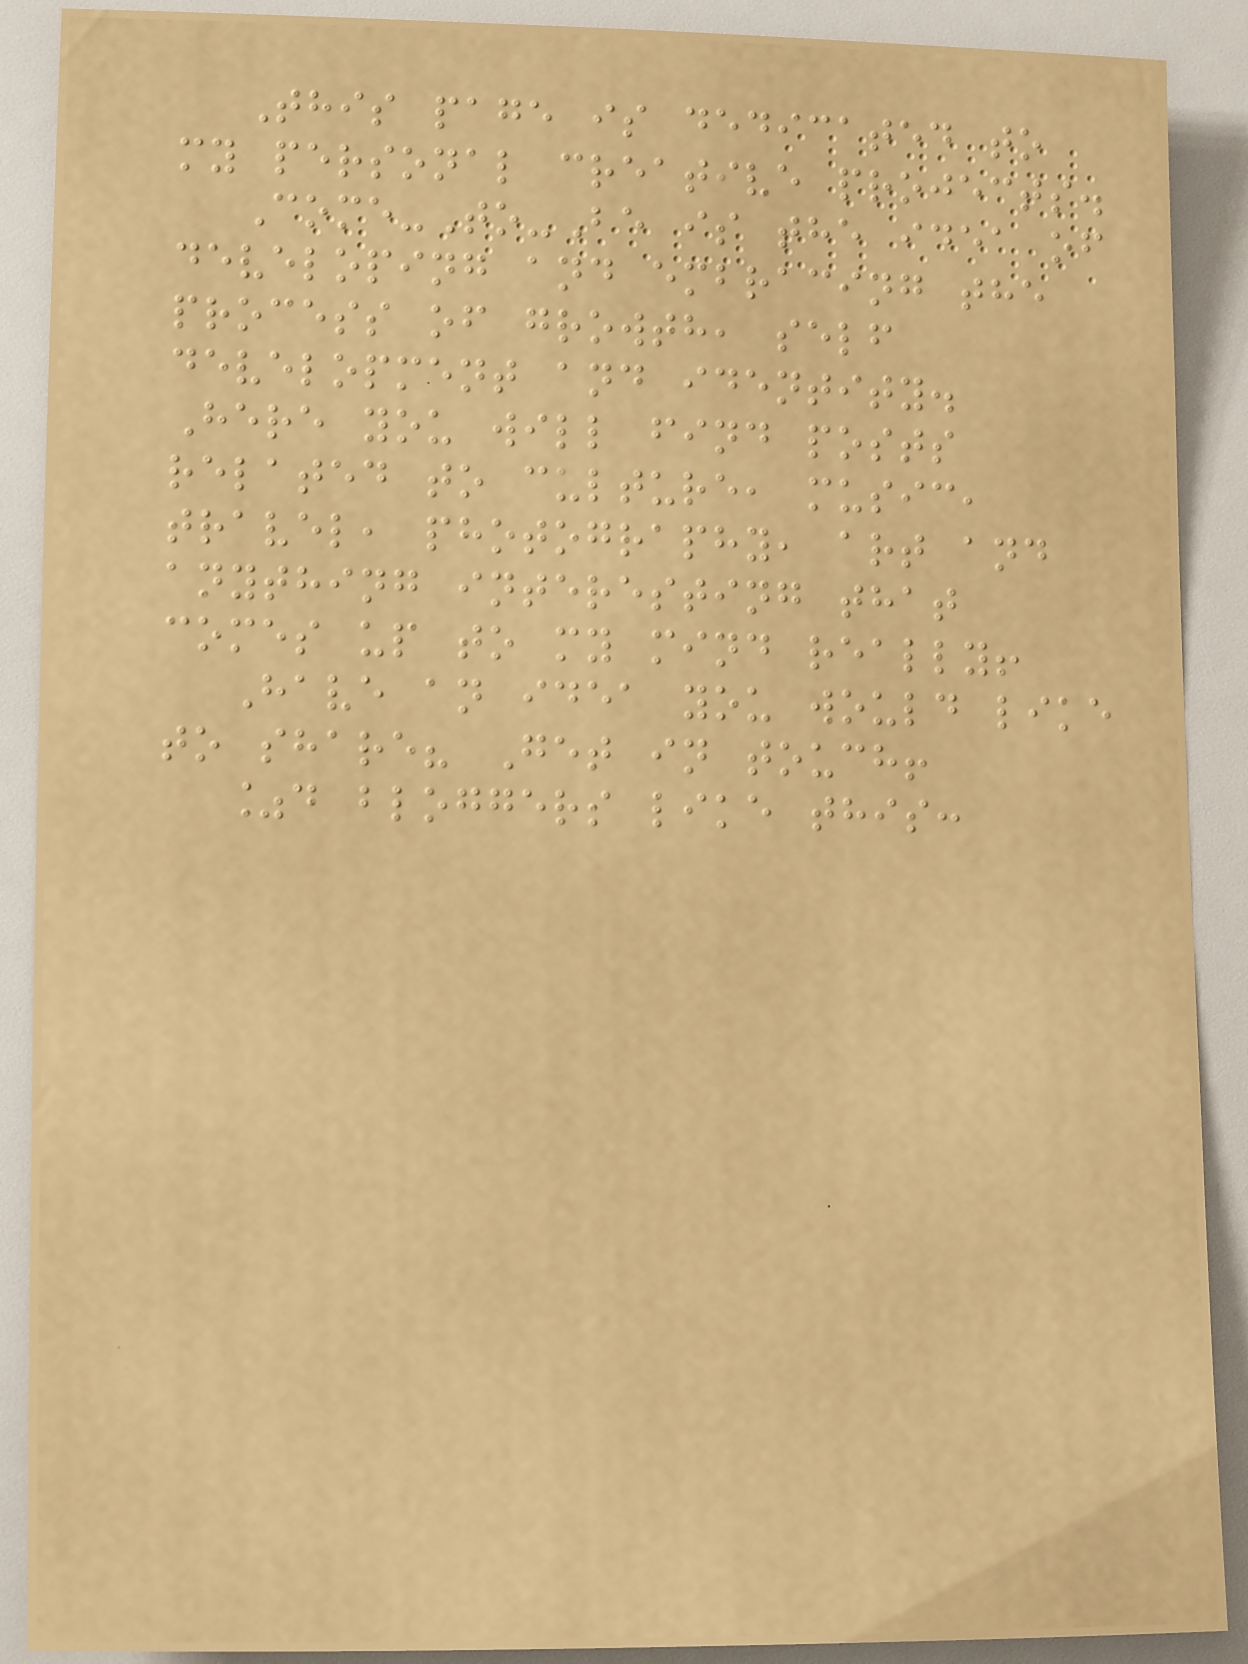This page is dedicated to
my personal creative projects.
Come-To-Be is the idea of
developing and embracing the
process of growth, self
development and identity.
Here you will find posts
related to culture, music,
travel, photography, art and
anything interesting that
comes up to my mind really!
Have an idea you would like
to share? Get in touch!
%d bloggers like this:
